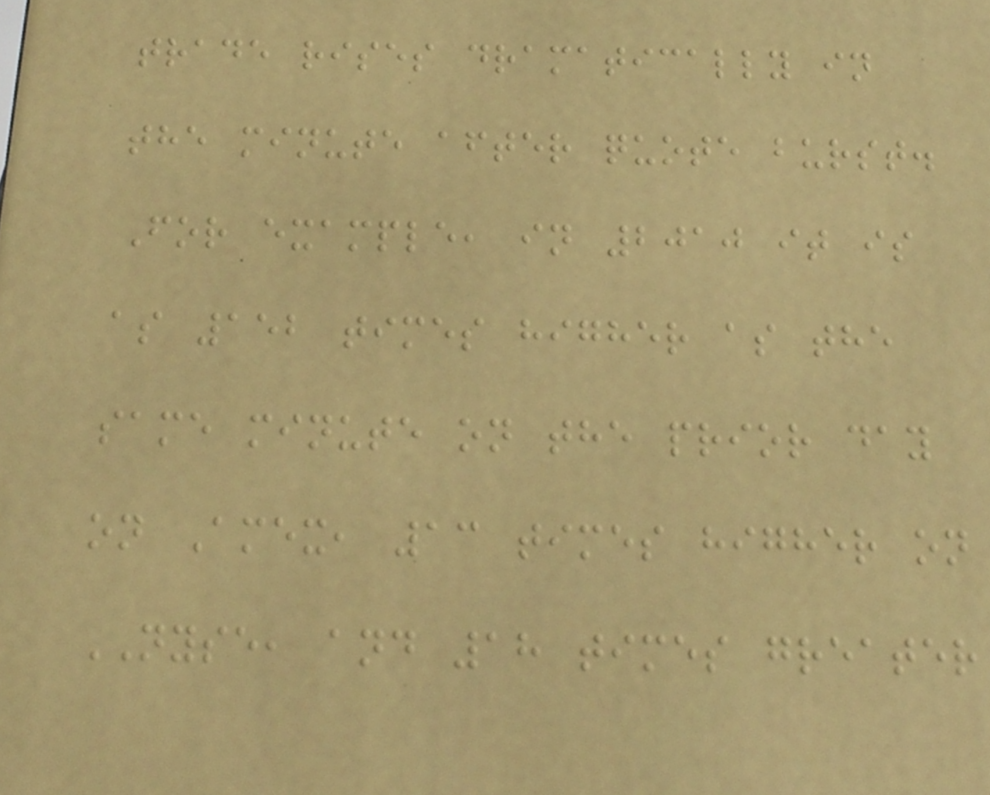trade rises dramatically in
the minute after quote burst.
For example, in 2010 it is
as 152 times higher as the
same minute on the prior day
on Amex, 13 times higher on
NYSE, and 18 times greater
